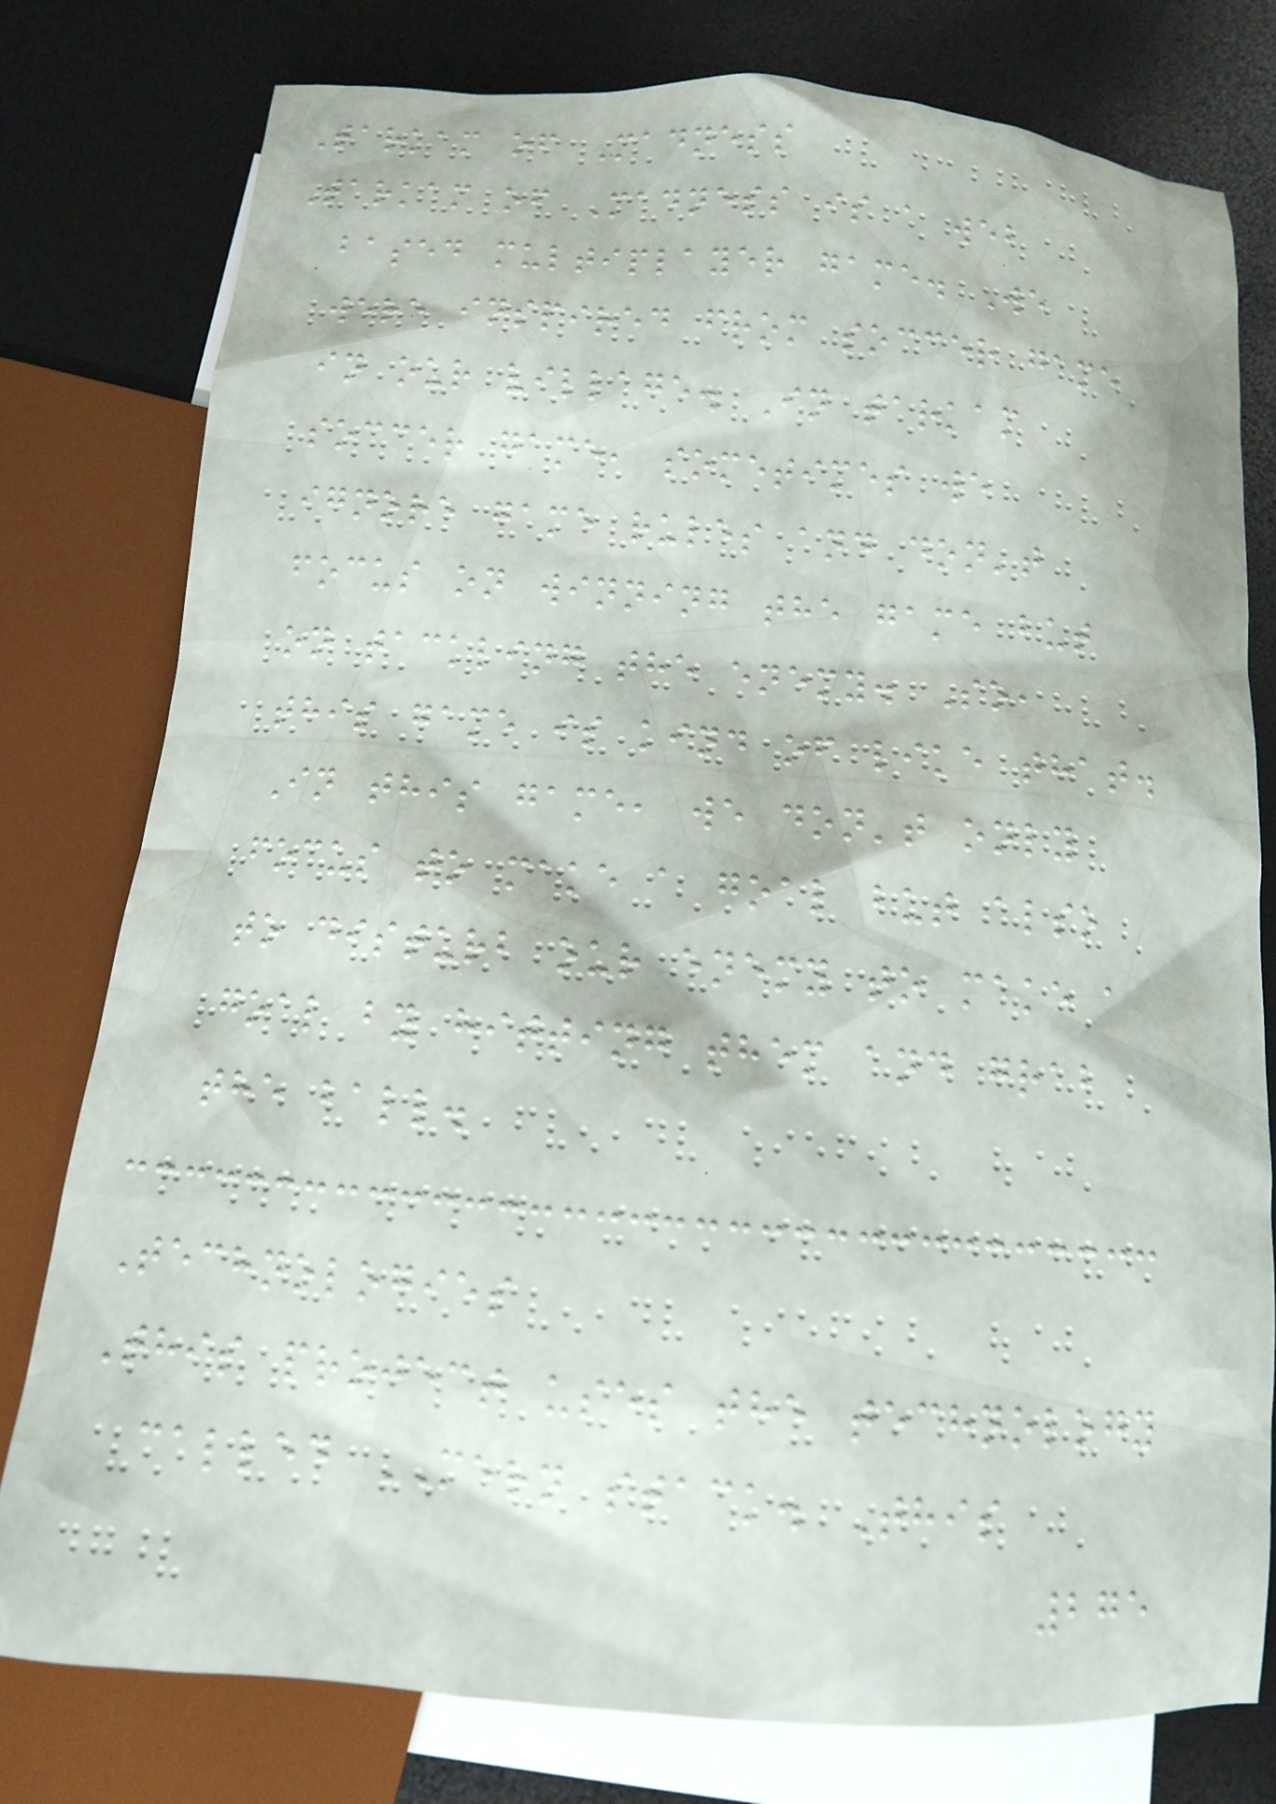Tarkam of Madness
Tarkam of Madness is a web
based multiplayer game. We
were inspired from soccer game
in our village. In tarkam
soccer game, sometimes we
ignore game rules and don't
focus on winning the game but
on tackling the enemy. So,
this game is kind of like that.
In this game, we don't only
focus to make a goal but also
to disturb our enemy to make a
goal by hitting them and grab
the ball.
Technologies
This project uses the technology
called MERN stack. This
275
